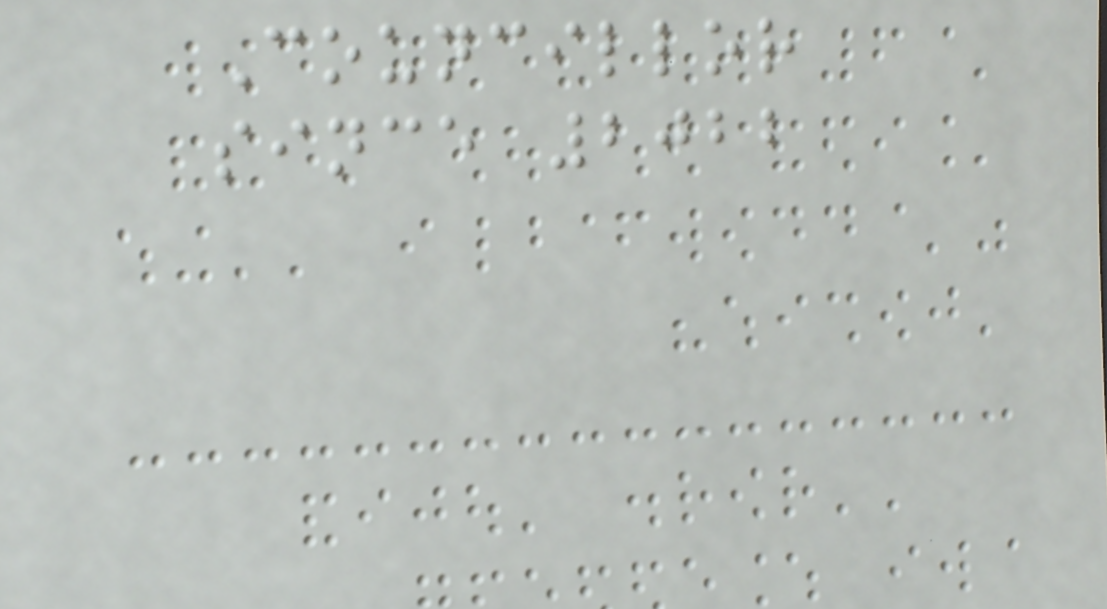Councillor
since 2022
